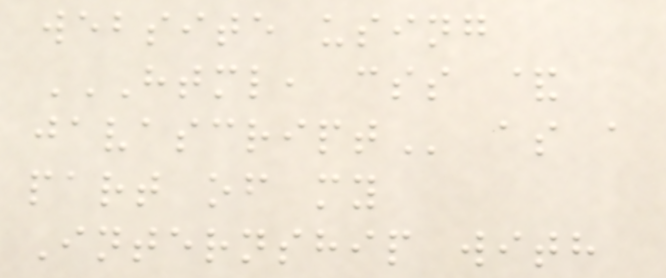website using
HTML, CSS &
JAVASCRIPT as a
part of my
Internship with
